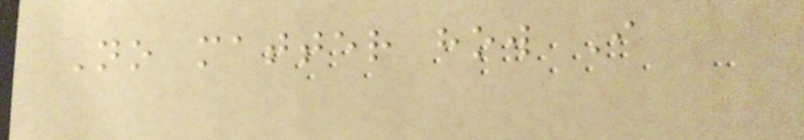No matter how I
